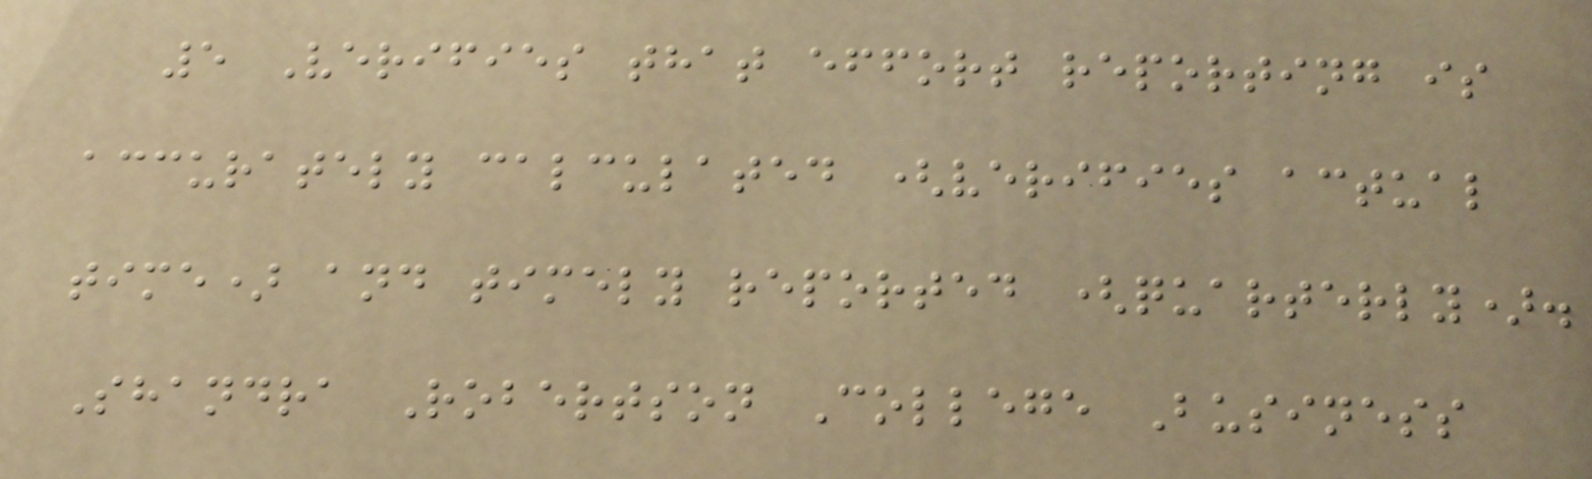5 Verifies that effort reporting is
accurately calculated (verifies actual
time) and timely reported (quarterly).
Shandra Robertson College Business
